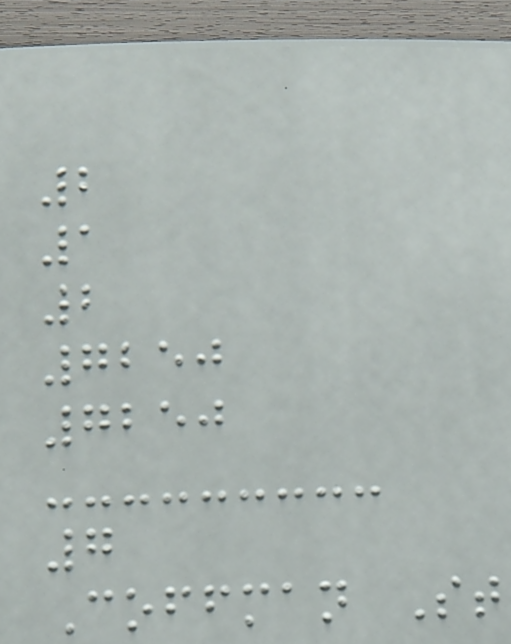2
1
2
7250
7250
7
Coffman St
